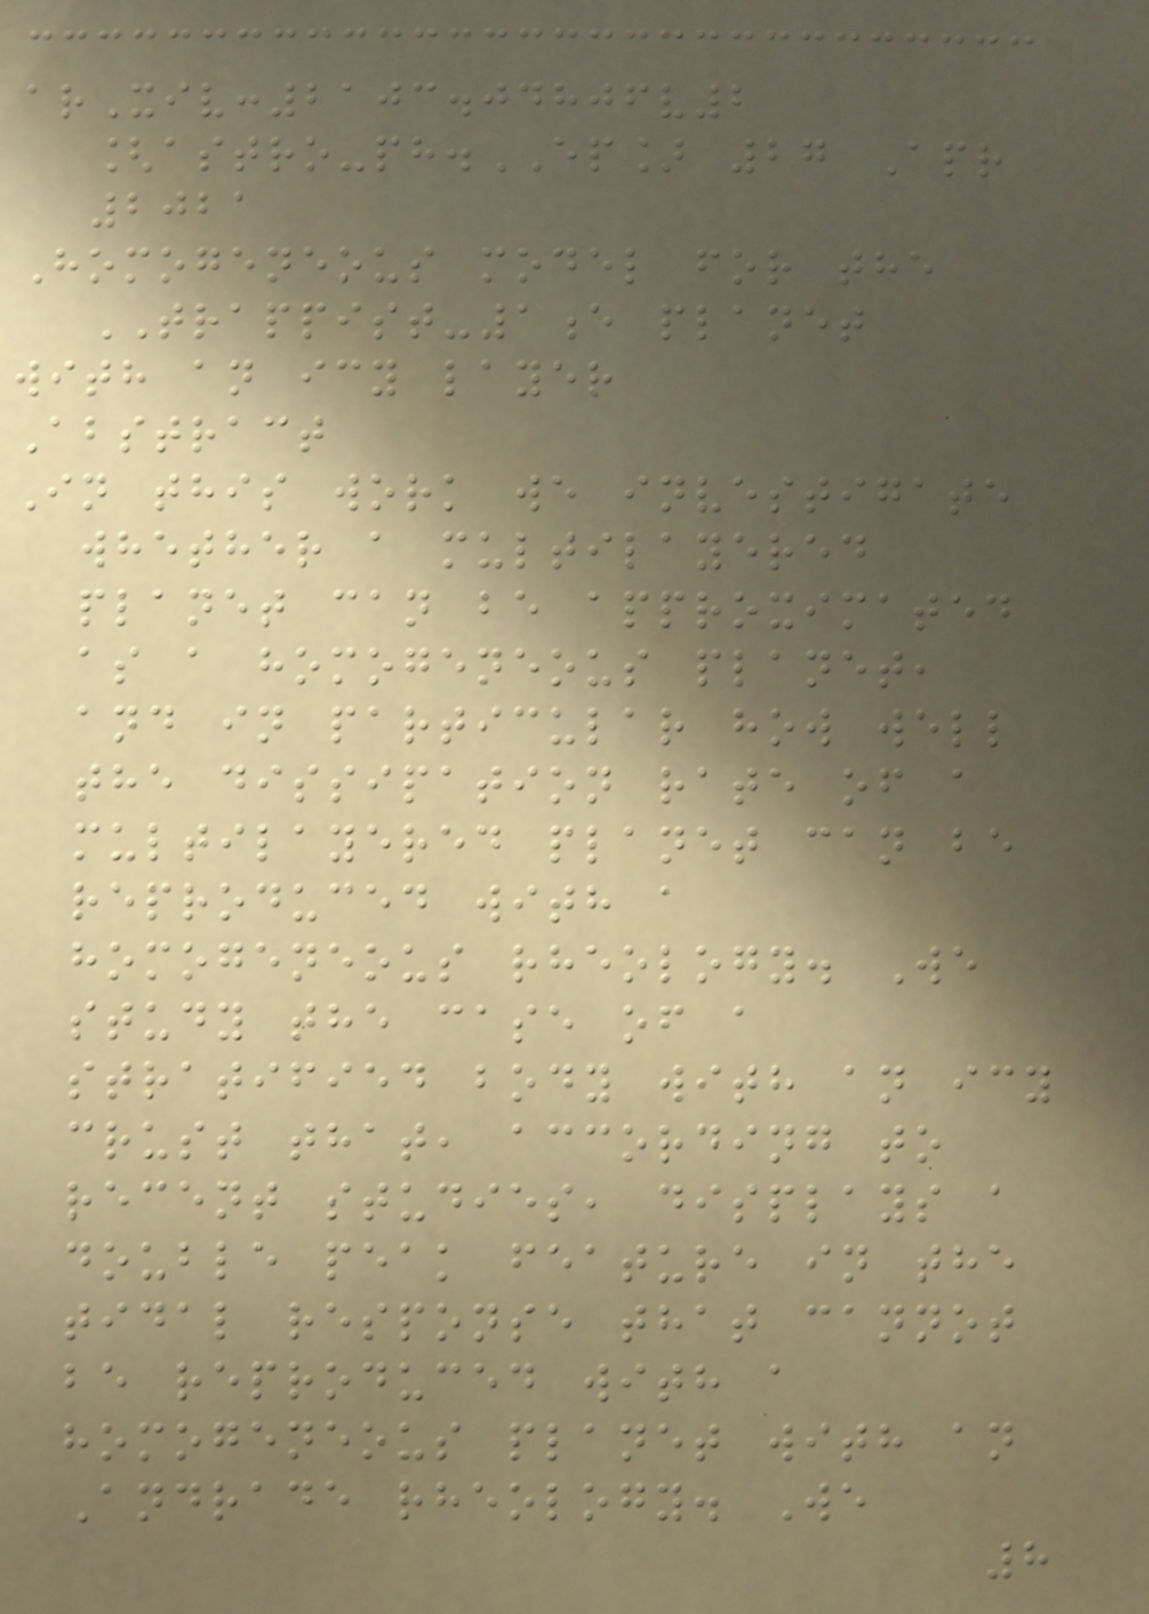arXiv:2103.04806v2
[astro-ph.EP] 27 Apr
2021
Homogeneous model for the
TRAPPIST-1e planet
with an icy layer
Abstract
In this work we investigate
whether a multilayered
planet can be approximated
as a homogeneous planet,
and in particular how well
the dissipation rate of a
multilayered planet can be
reproduced with a
homogeneous rheology. We
study the case of a
stratified body with an icy
crust that, according to
recent studies, displays a
double peak feature in the
tidal response that cannot
be reproduced with a
homogeneous planet with an
Andrade rheology. We
8
